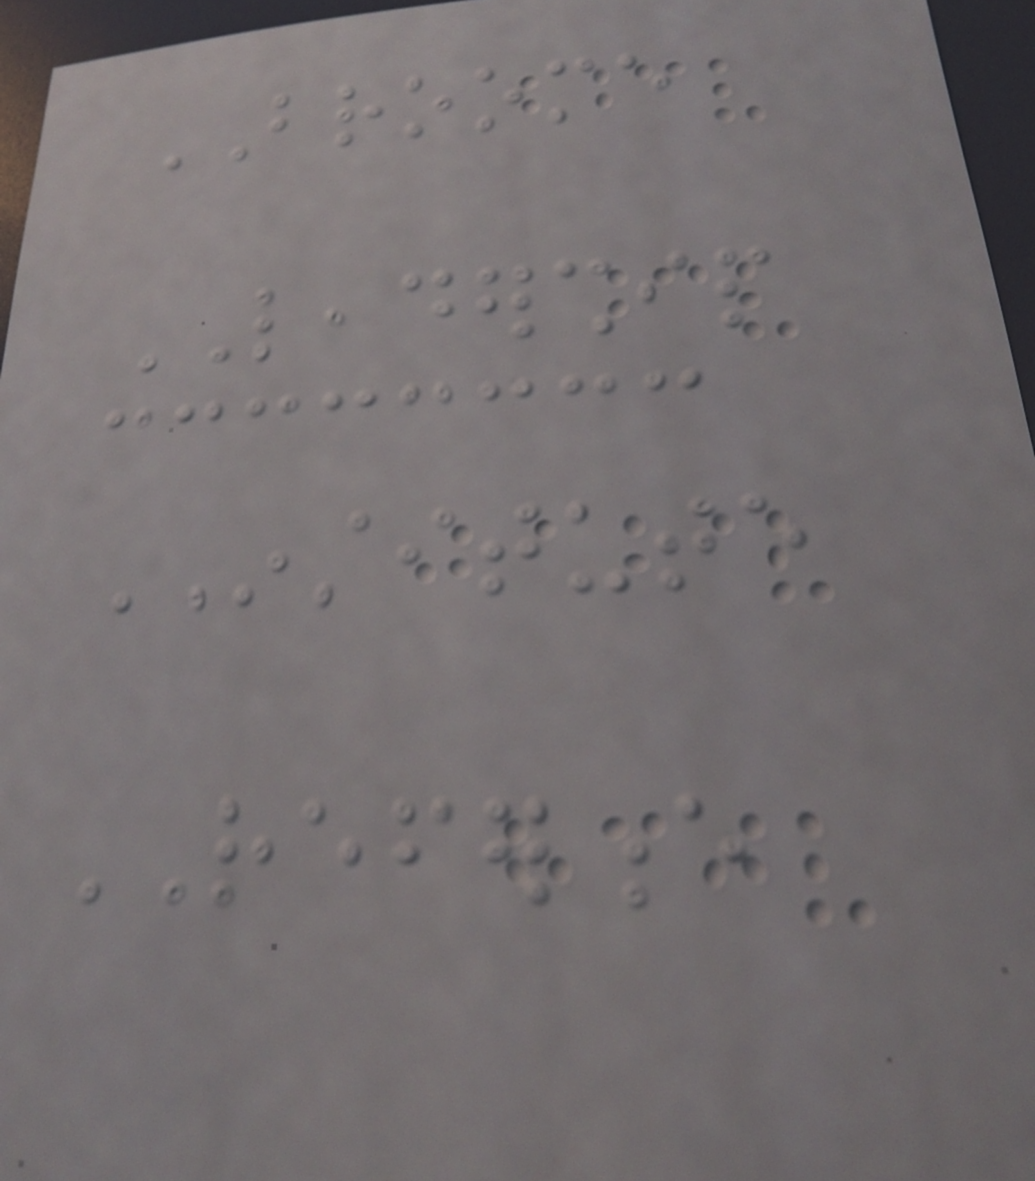BROOME
LEADERSHIP
INSTITUTE
REFERENCE
